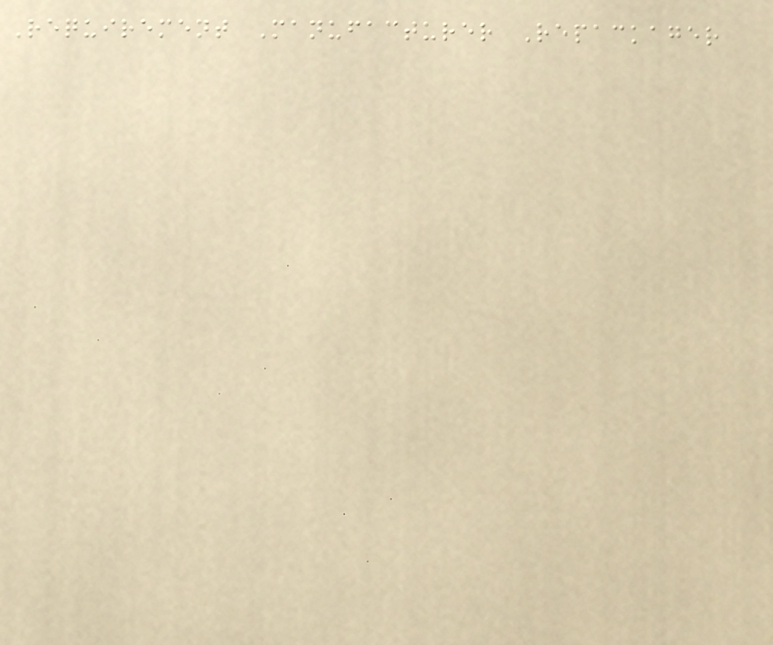Requirement Manufacturer Repackager
